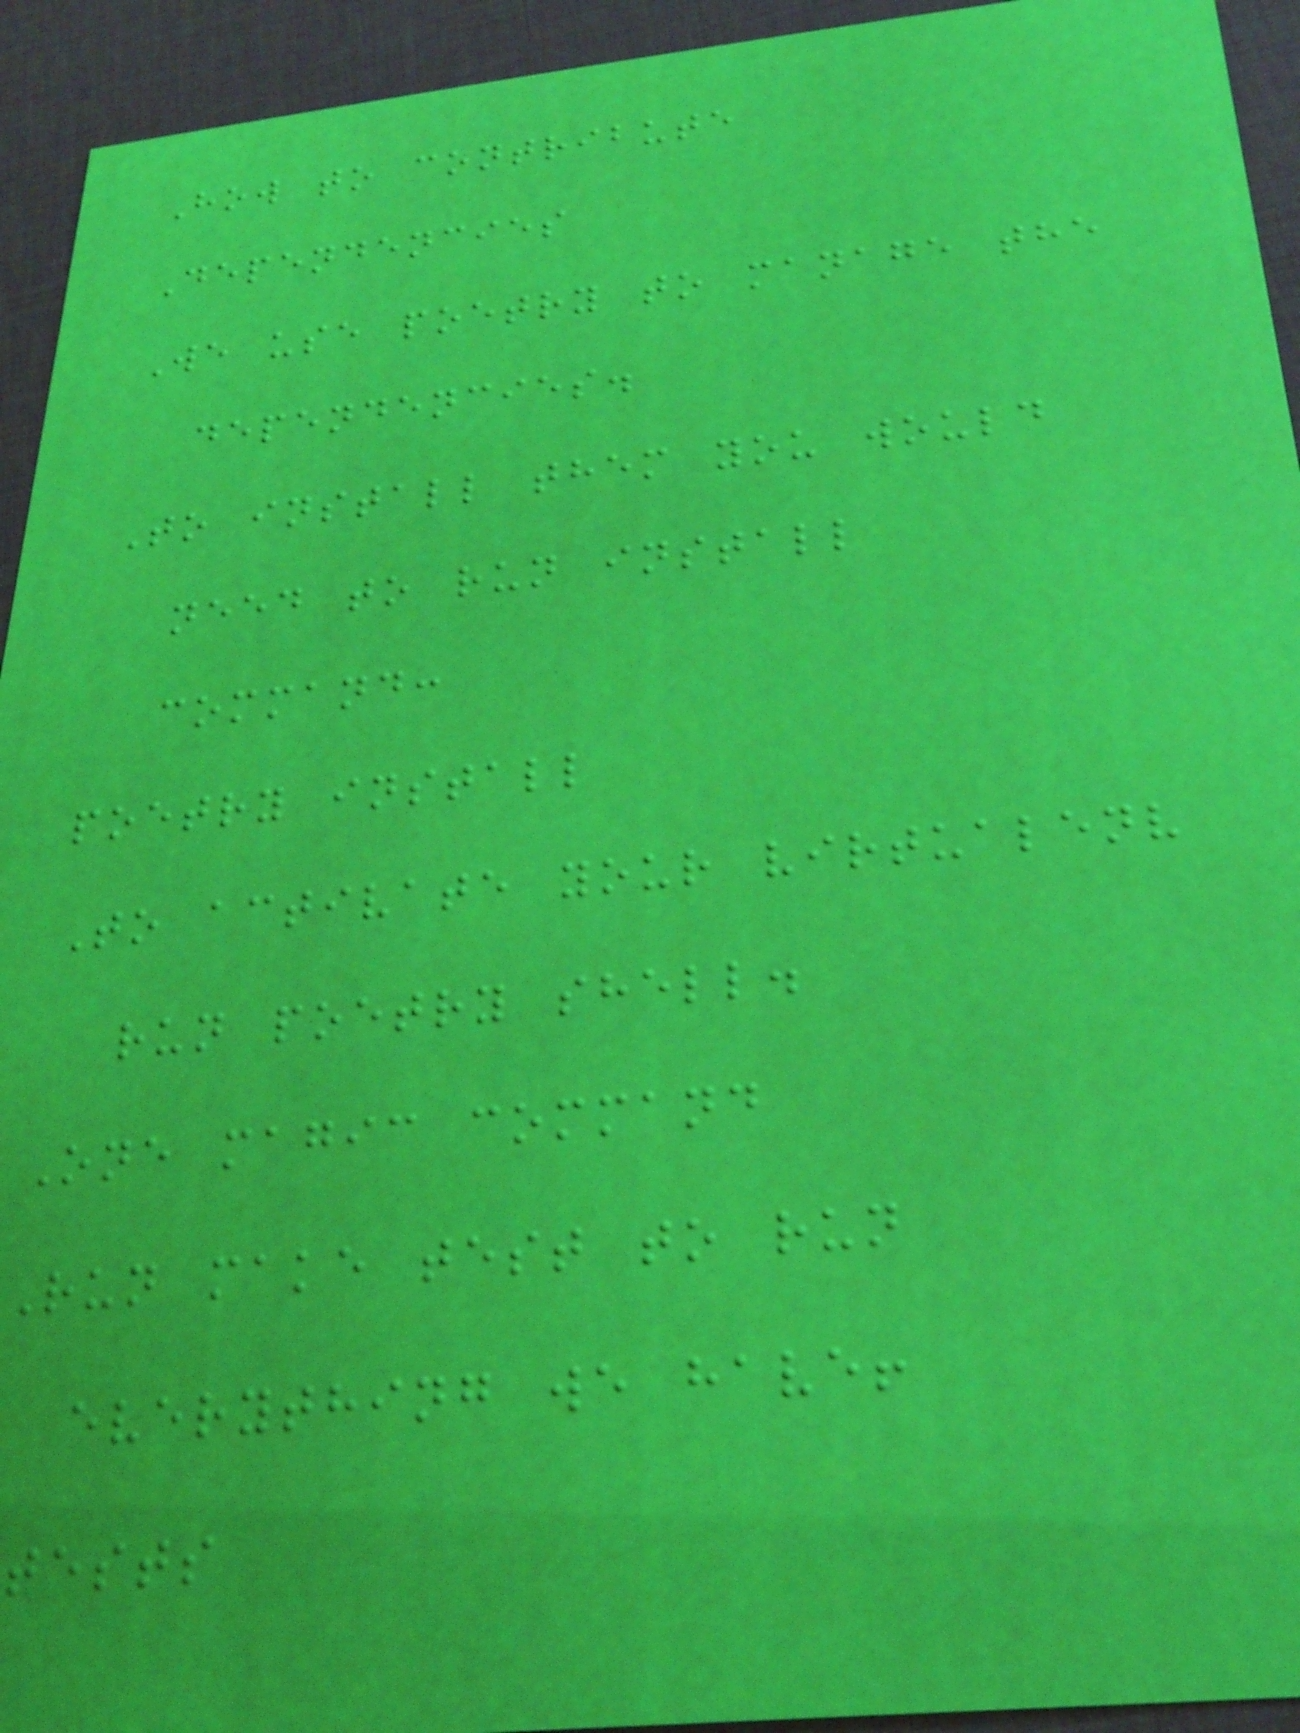How to contribute
Dependencies
We use poetry to manage the
dependencies.
To install them you would
need to run install
command:
poetry install
To activate your virtualenv
run poetry shell.
One magic command
Run make test to run
everything we have!
tests
